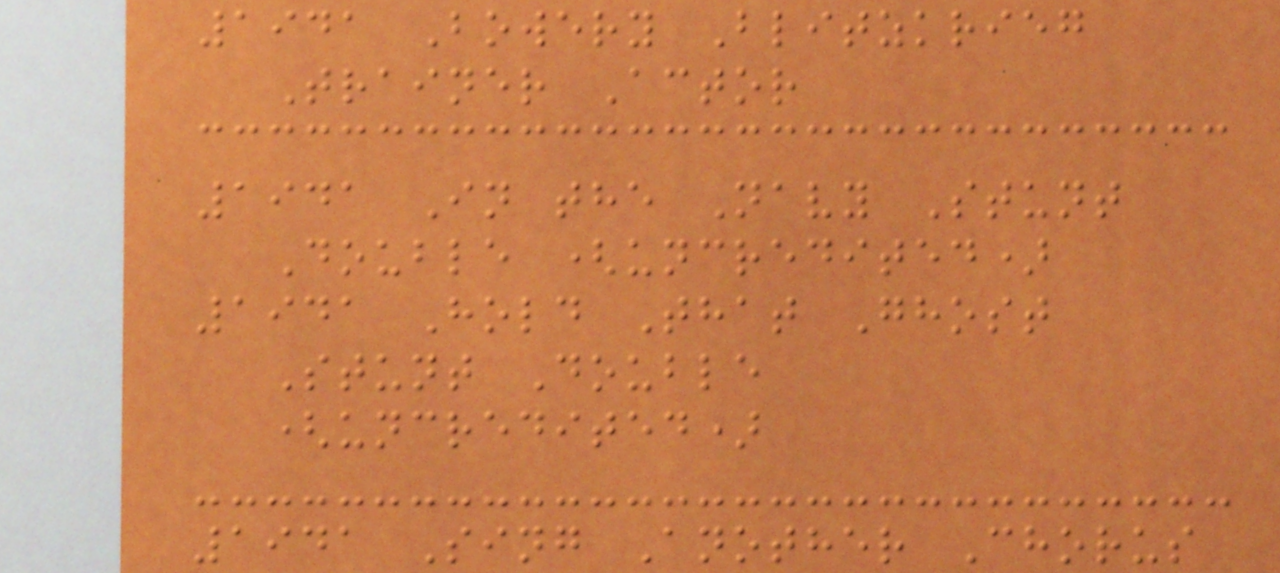1941 Bowery Blitzkrieg
Trainer Actor
1941 In the Navy Stunt
Double (uncredited)
1941 Hold That Ghost
Stunt Double
(uncredited)
1941 Sing Another Chorus
